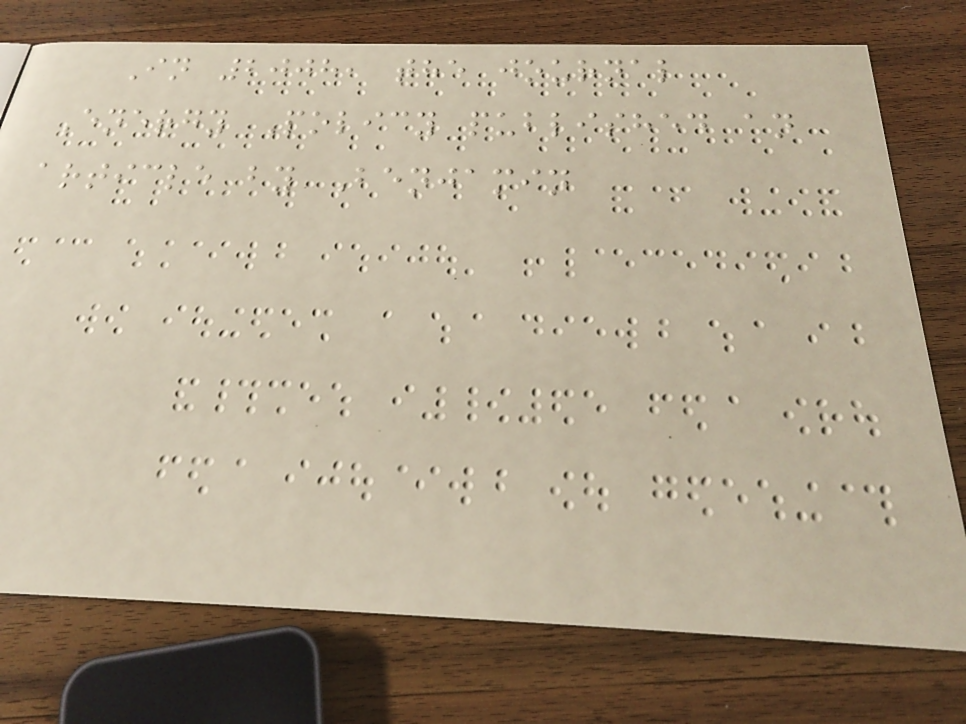In 2008, the journal
Energy Policy published an
article by Benjamin
